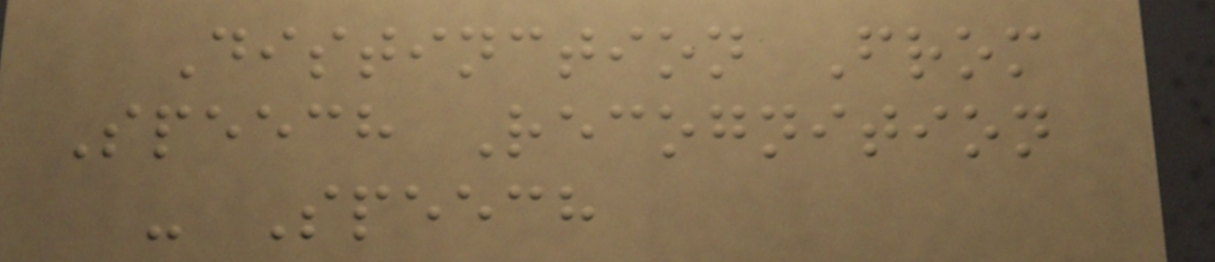Distinction From
Speech Recognition
- Speech
